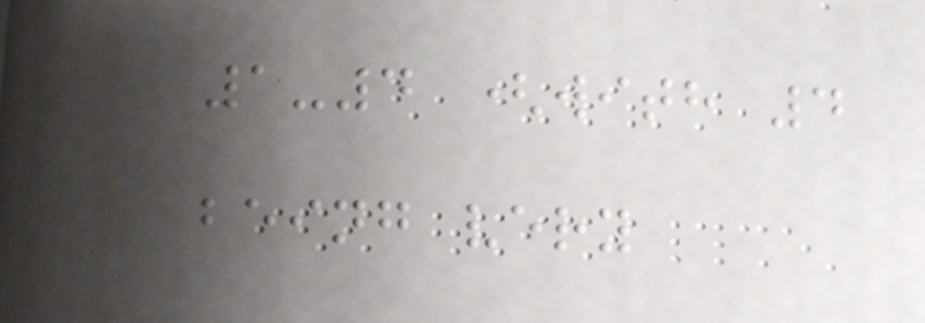1-4 (with 4
being very
